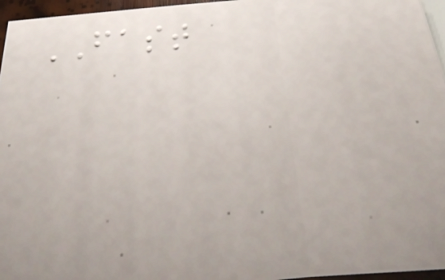FAST
